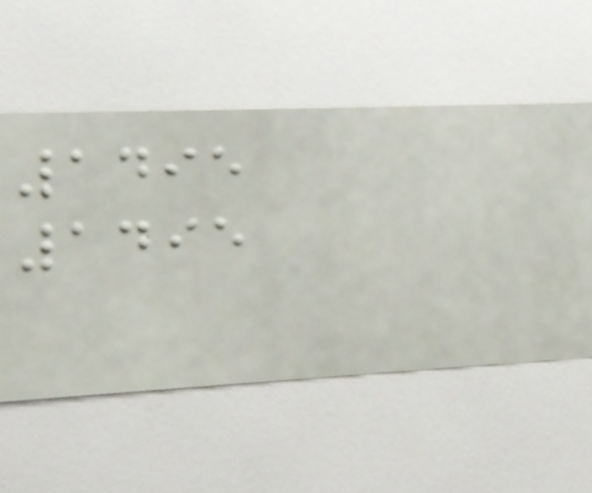1495
1495
